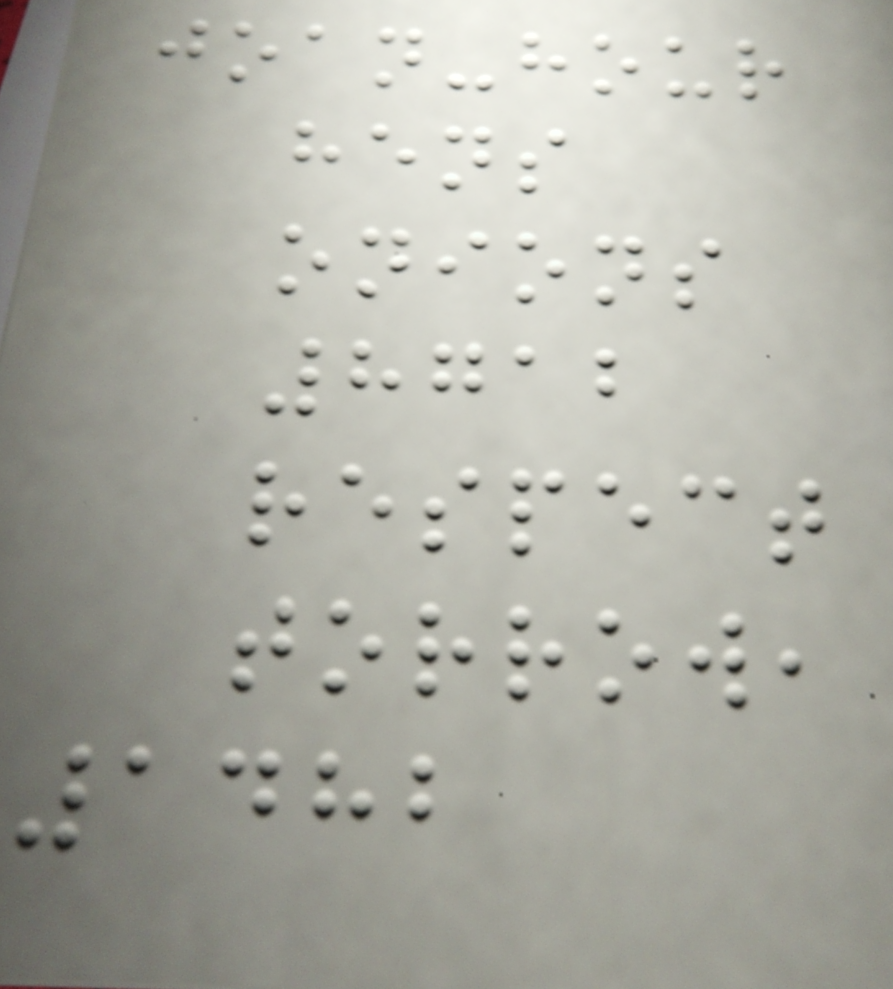joan-hour
hens
onions
8712
respect
torrow,
1482
